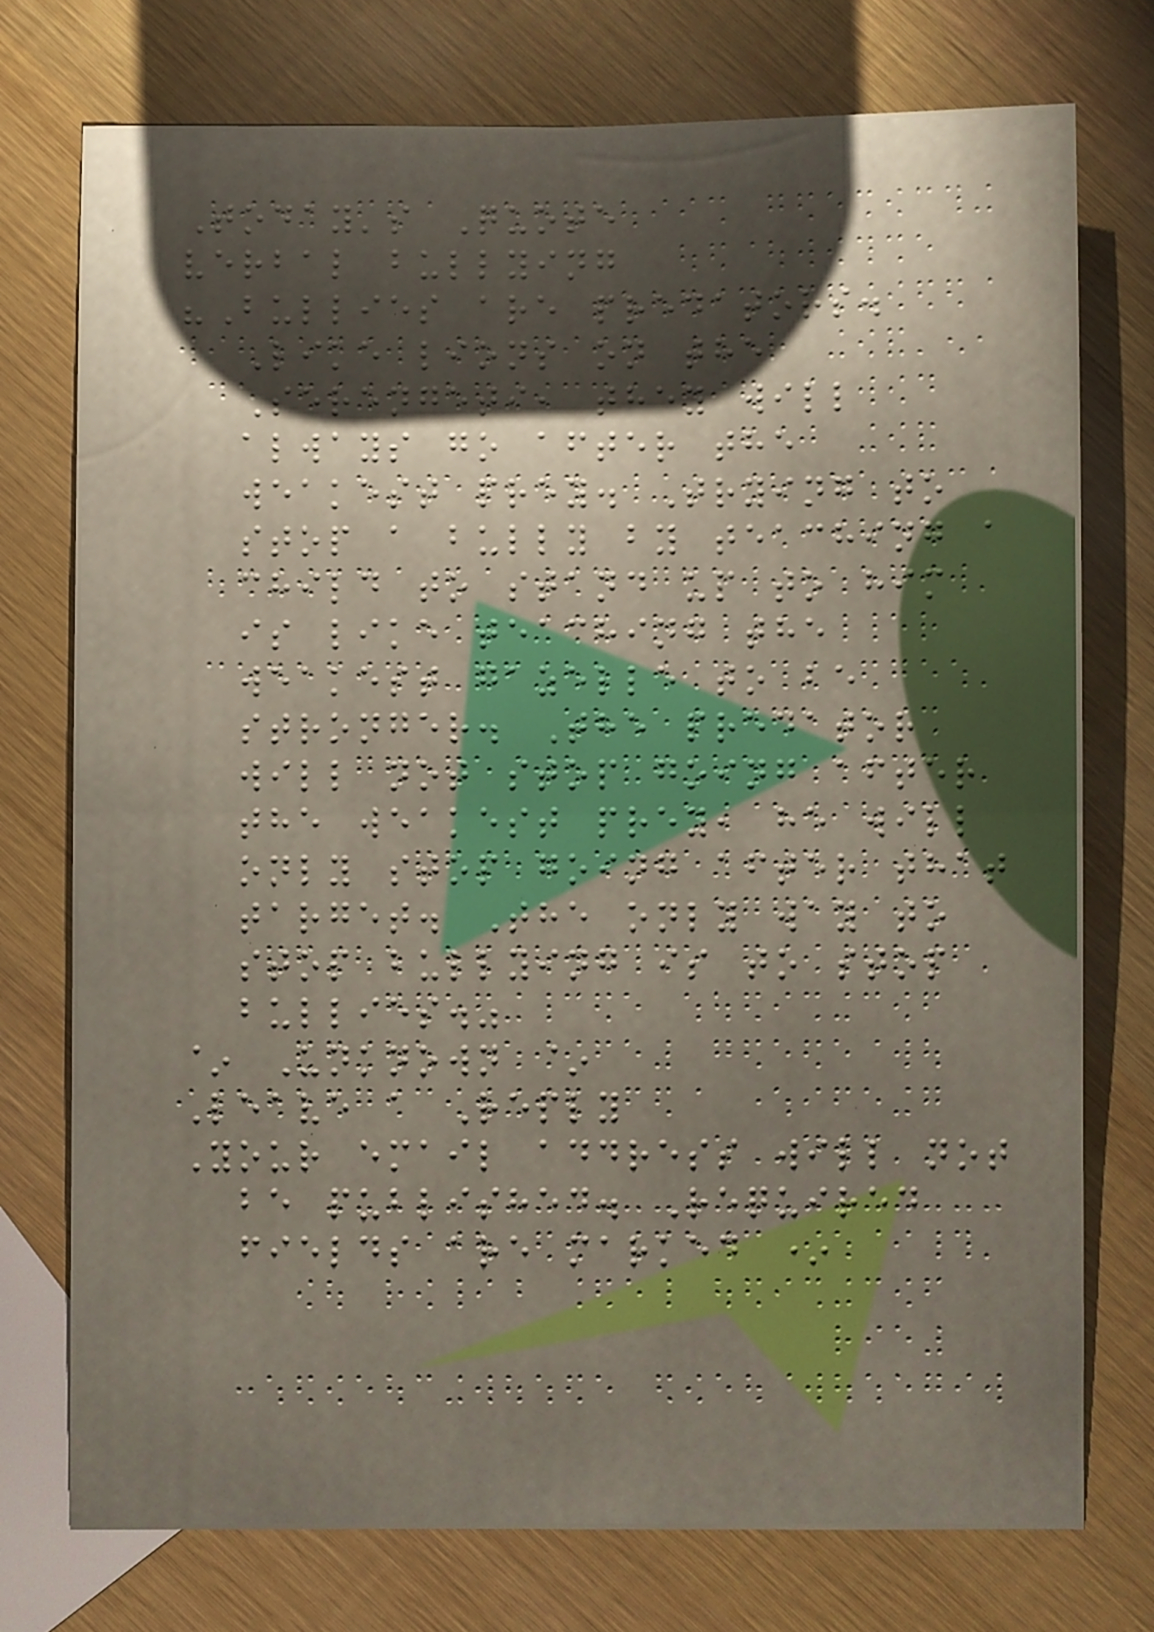Today's Quote
verbal bullying
"Bullies are predators.
Like lions on the
Serengeti, they will
always go after the
weakest prey. Trying to
stop a bully by teaching a
child to stand up to him
is like teaching the
weakest gazelle to be
stronger. The predator
will not stop going after
the weakest prey, he will
only stop going after that
target. The only way to
stop bullying is to stop
bullies."
~ Unknown ~
Leave a Reply
Your email address will not
be published. Required
fields are marked *
